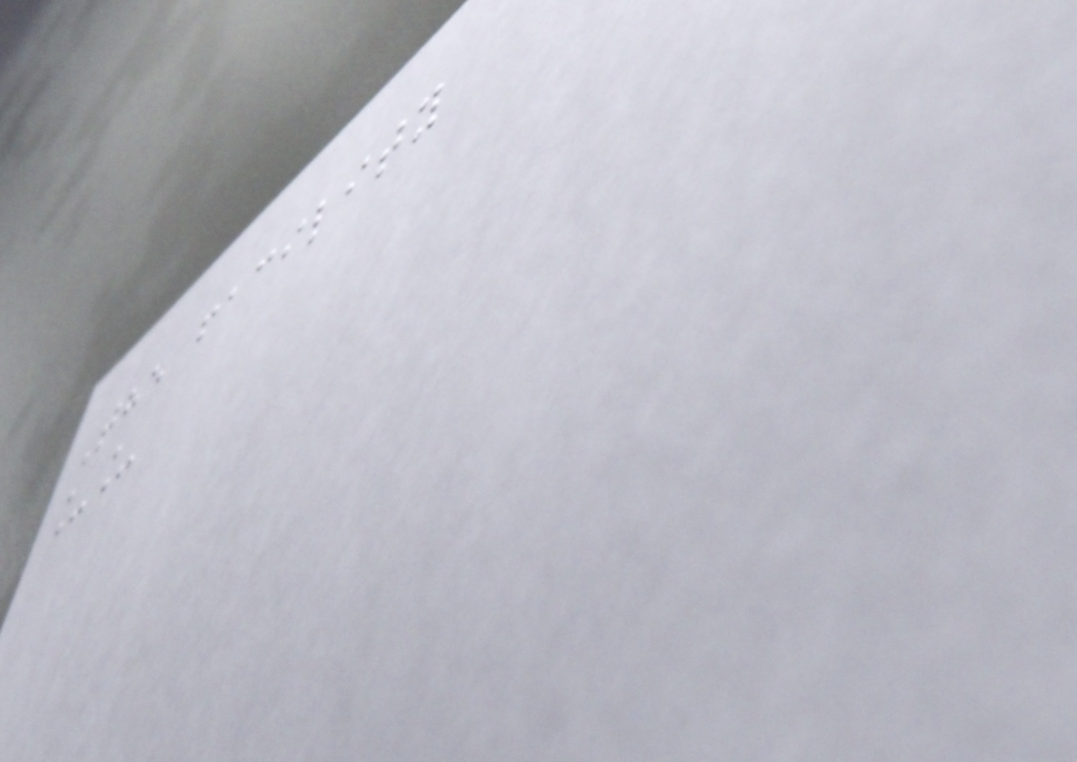The facility
__
